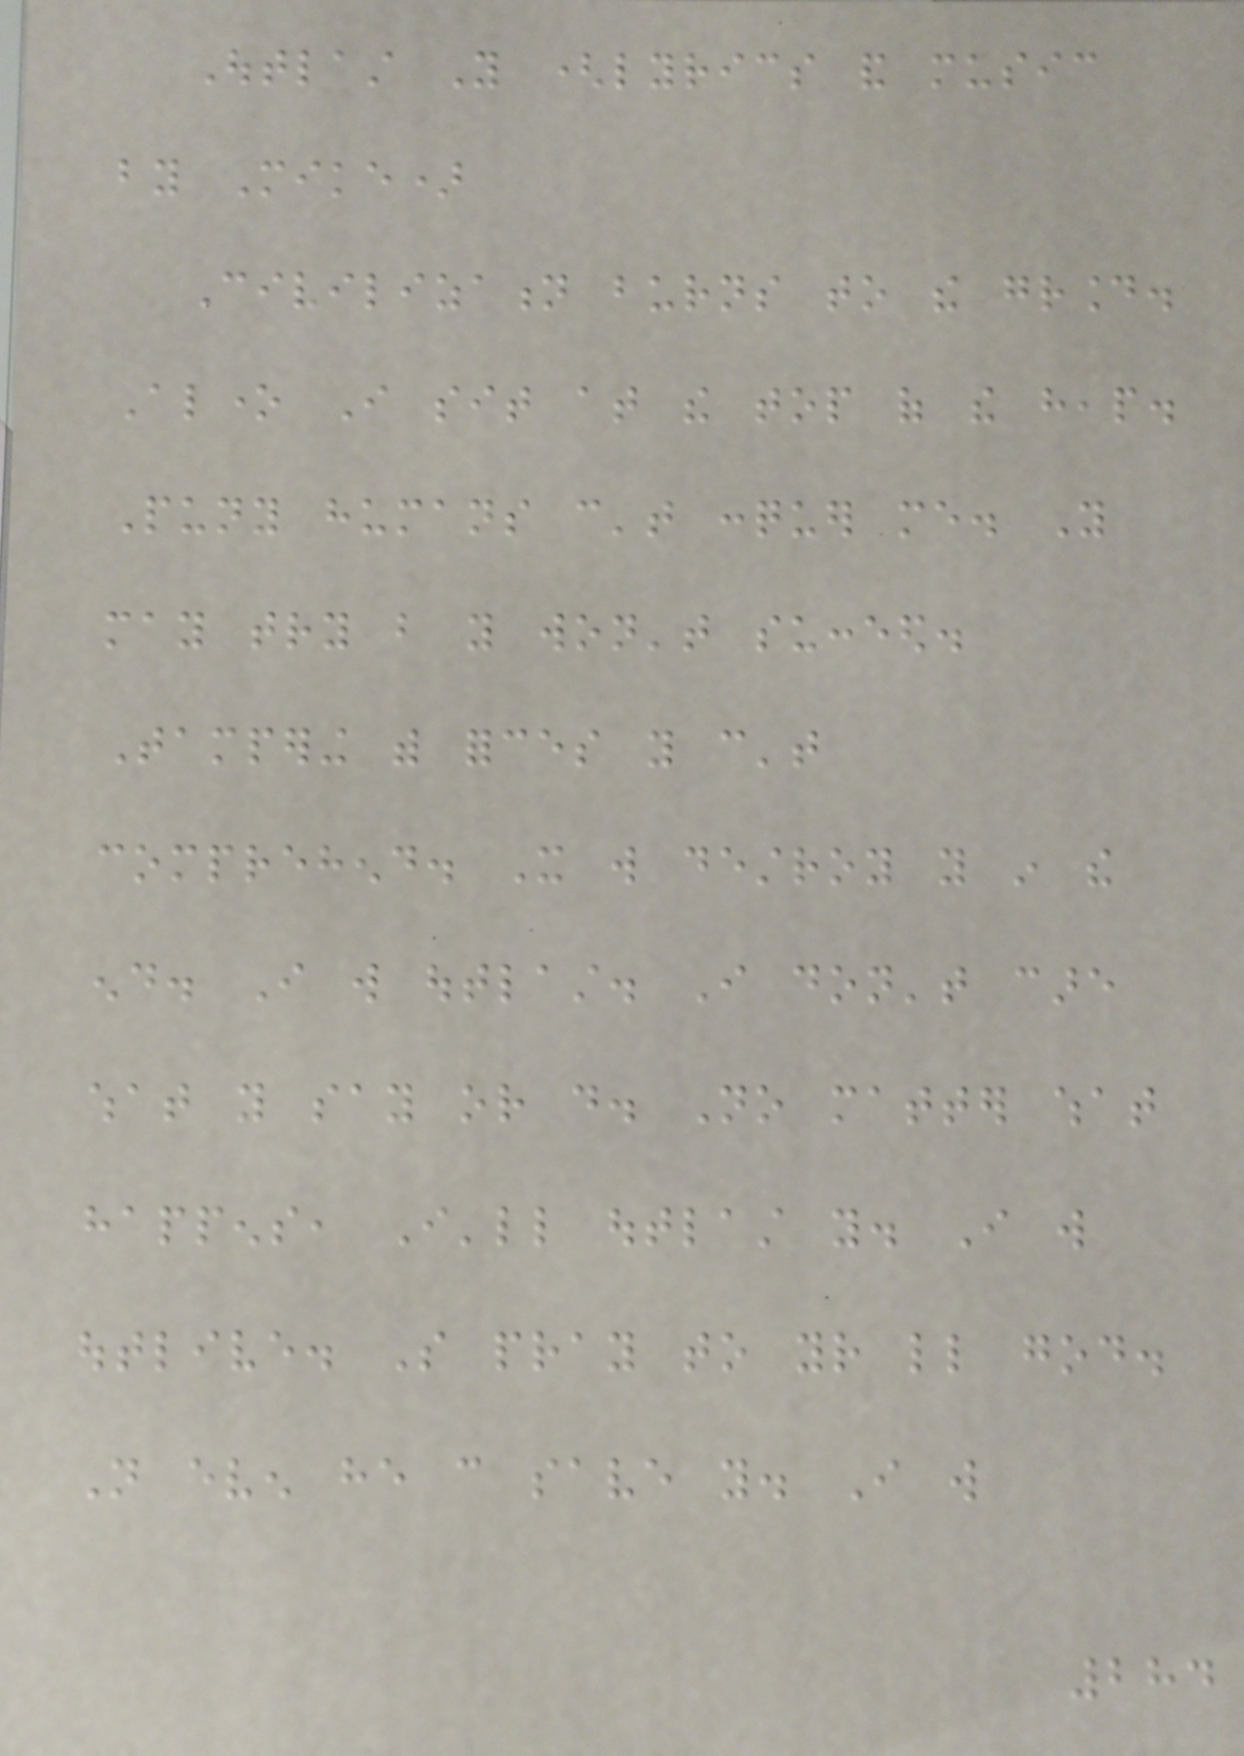Outlast You (lyrics and music
by Mike)
Civilization burns to the ground.
Alone I sit at the top of the heap.
Puny humans can't conquer me. You
may try but you won't succeed.
Tampering with forces you can't
comprehend. It will destroy you in the
end. I will outlast. I don't care
what you say or do. No matter what
happens, I'll outlast you. I will
outlive. So pray to your little god.
Not even he can save you. I will
284
